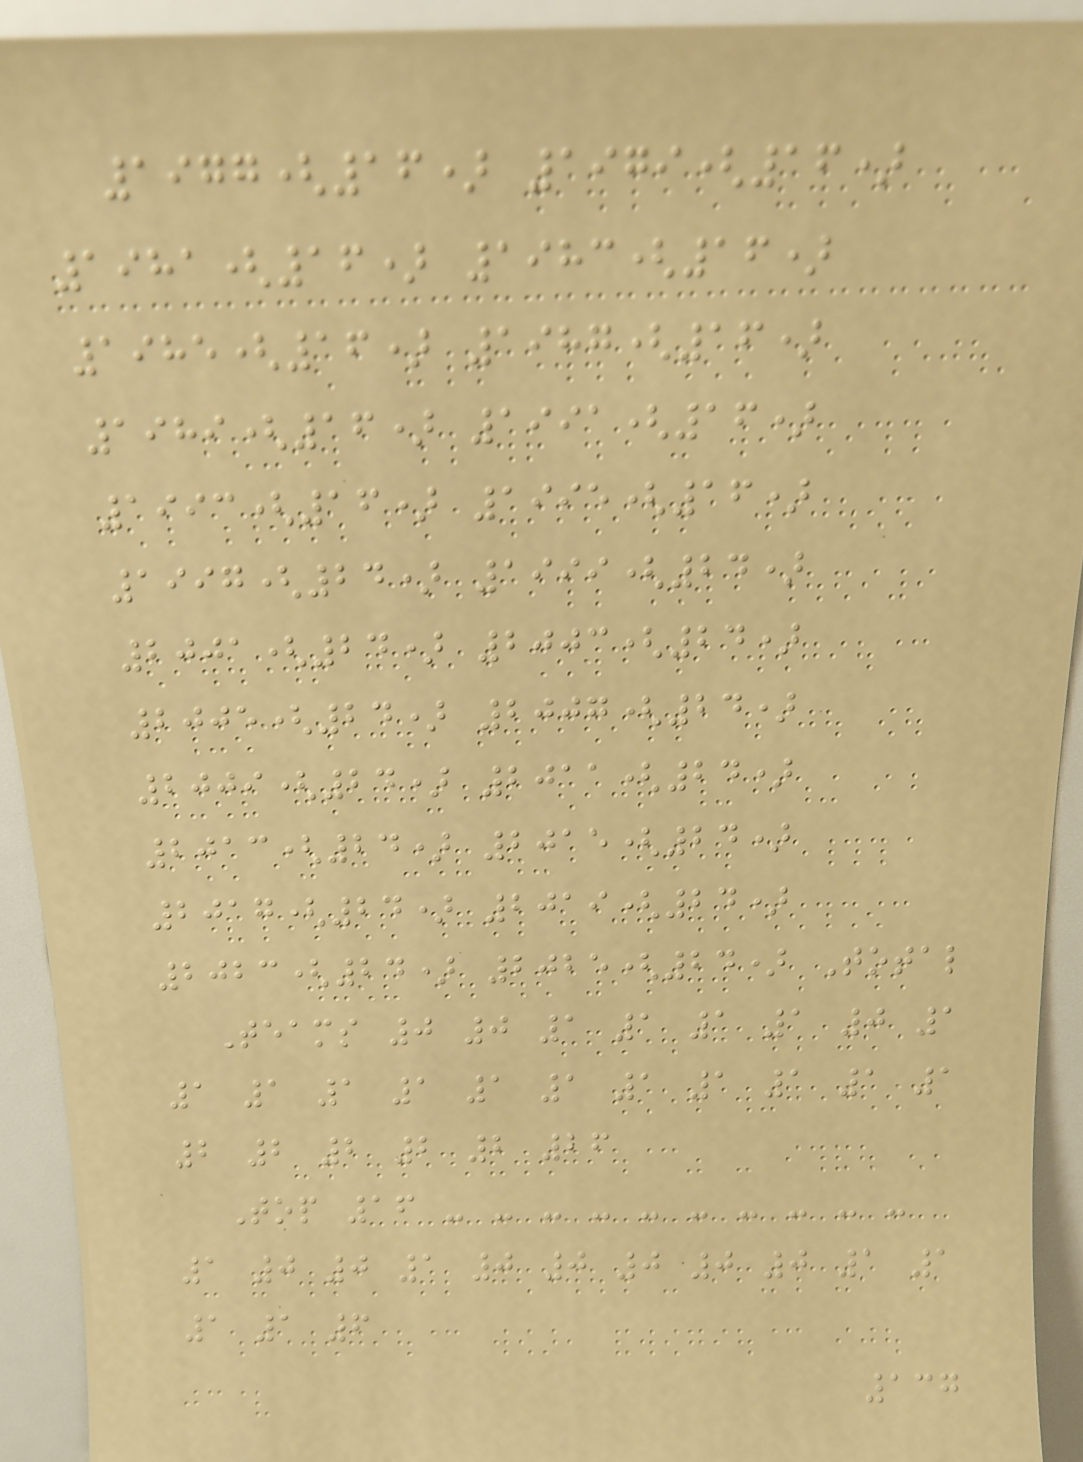1977(16) 1979(16)
1981(16) 1983(16)
1985(16) 1987(16)
1989(16) 1991(16)
1993(16) 1995(16)
1997(24) 1999(24)
2001(24) 2003(24)
2005(24) 2007(24)
2009(24) 2011(24)
2013(24) 2015(24)
2017(24) 2019(24)
2023(24) 2025(24) Total
Teams 0 0 1 1 1 1 0 1
1 1 1 1 1 1 1 1 1 1 1
2 2 2 2 2 26
Top 16 - - - - - - - - - -
1 0 0 1 0 0 0 0 0 1 1
1 1 6
137
